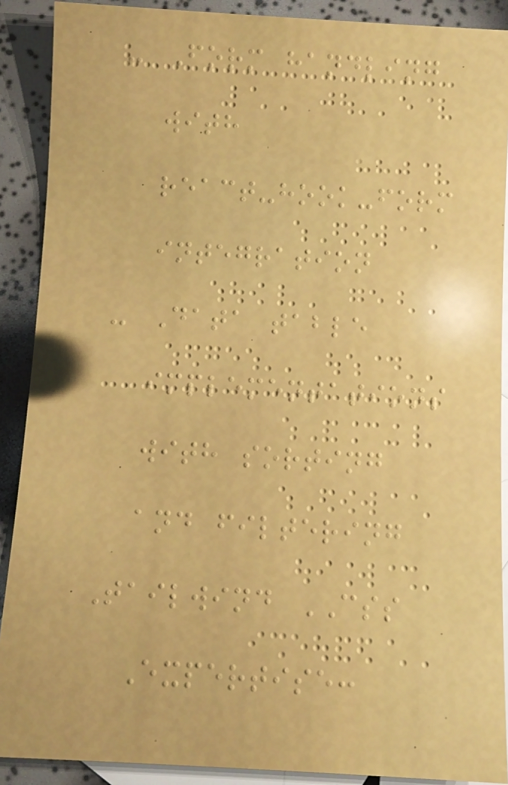- Form handling
with
react-hook-form
integration
- Data table
implementations
with sorting
and filtering
Tailwind CSS
Expertise:
